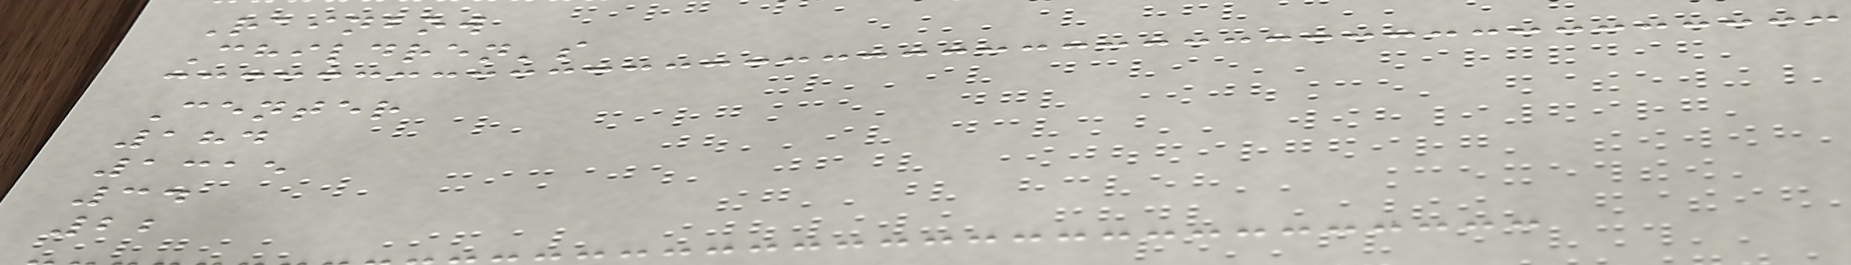Rainbow
Children's
Center
184
1315
34
22
